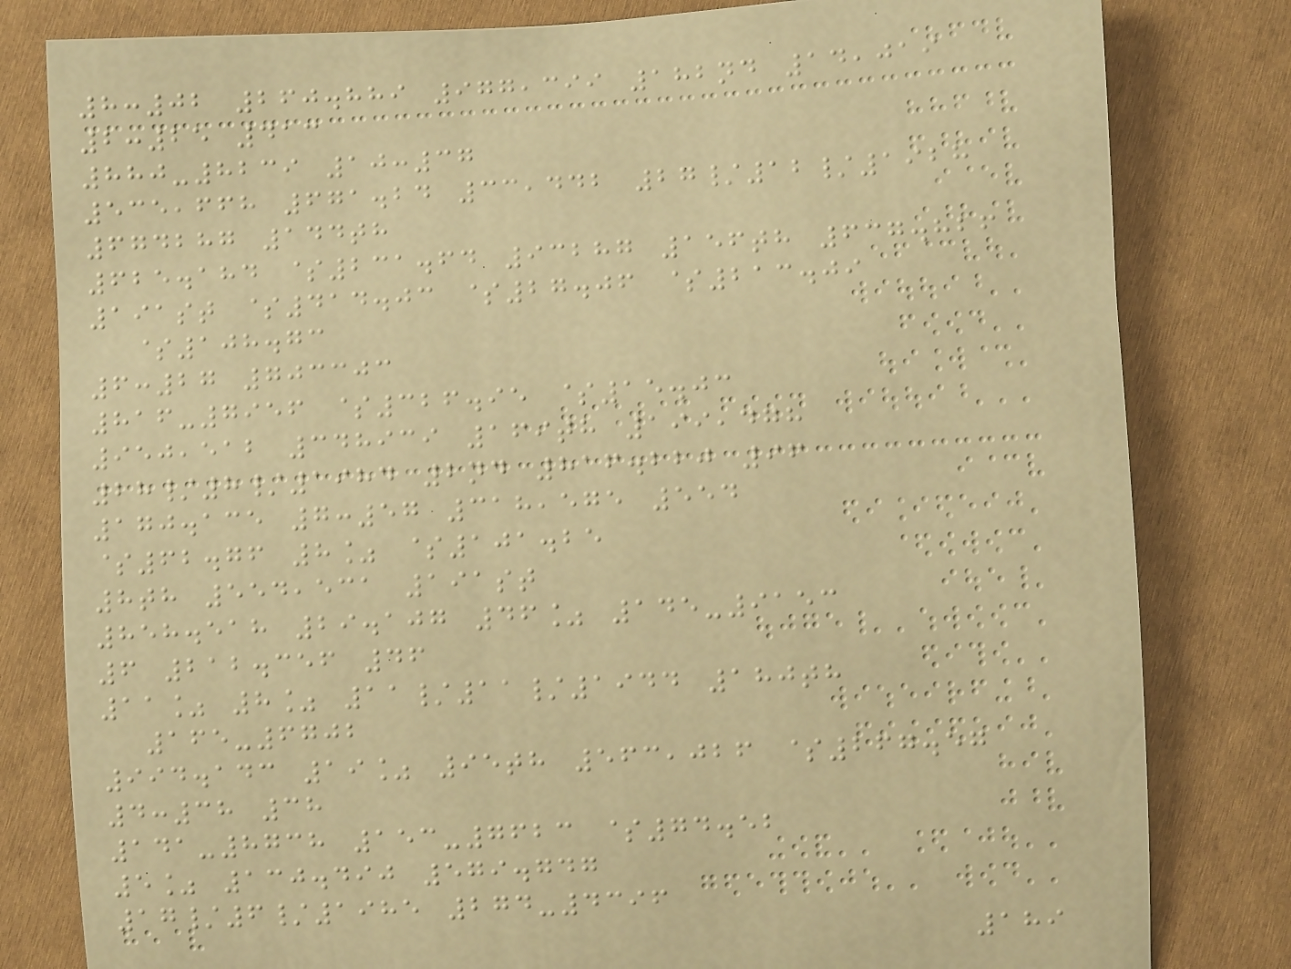8:02 260.889 977,399 182nd 14,019
2:25 413
880-8239 10:37
535,668 671.24 33,442 27/12/1928
674287 144th
625.184 $231.64 93287 156th 637.826
191st $414.03 $27.06 $213.09
$108.73
6:27 703303
816-7956 $326.95 $15.03
950,512 348939 169th 199,478
28/8/1984 2nd 816.220 96
170.135 7:57 318,575 554
$62.76 8% $101.25
8th 554,531 191st
858.518 29.107 46% 145-9153
6 212.356 46
11% 8% 11/11/1944 180th
165-6702
994.143 19% 95th 563,026 $267.57
4:38 38
141-8738 153-7623 $74.52
5% 130.490 579.747
17/6/1985 274-4396
189
